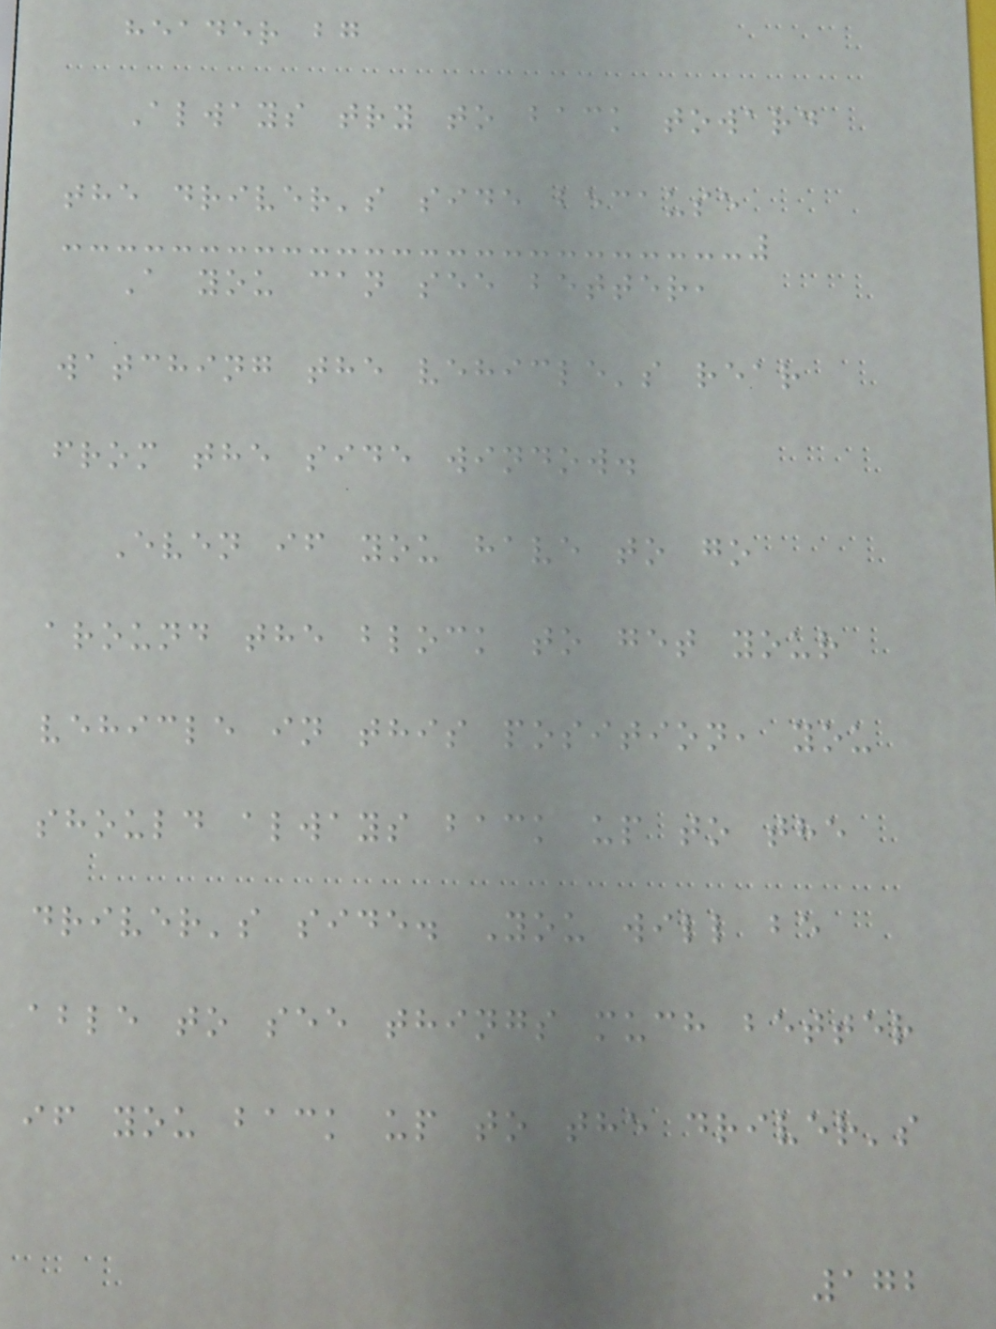header bg
Always try to back toward
the driver's side because
A you can see better,
watching the vehicle's rear
from the side window.
Even if you have to go
around the block to get your
vehicle in this position, you
should always back up to the
driver's side. You will be
able to see things much better
if you back up to the driver's
172
